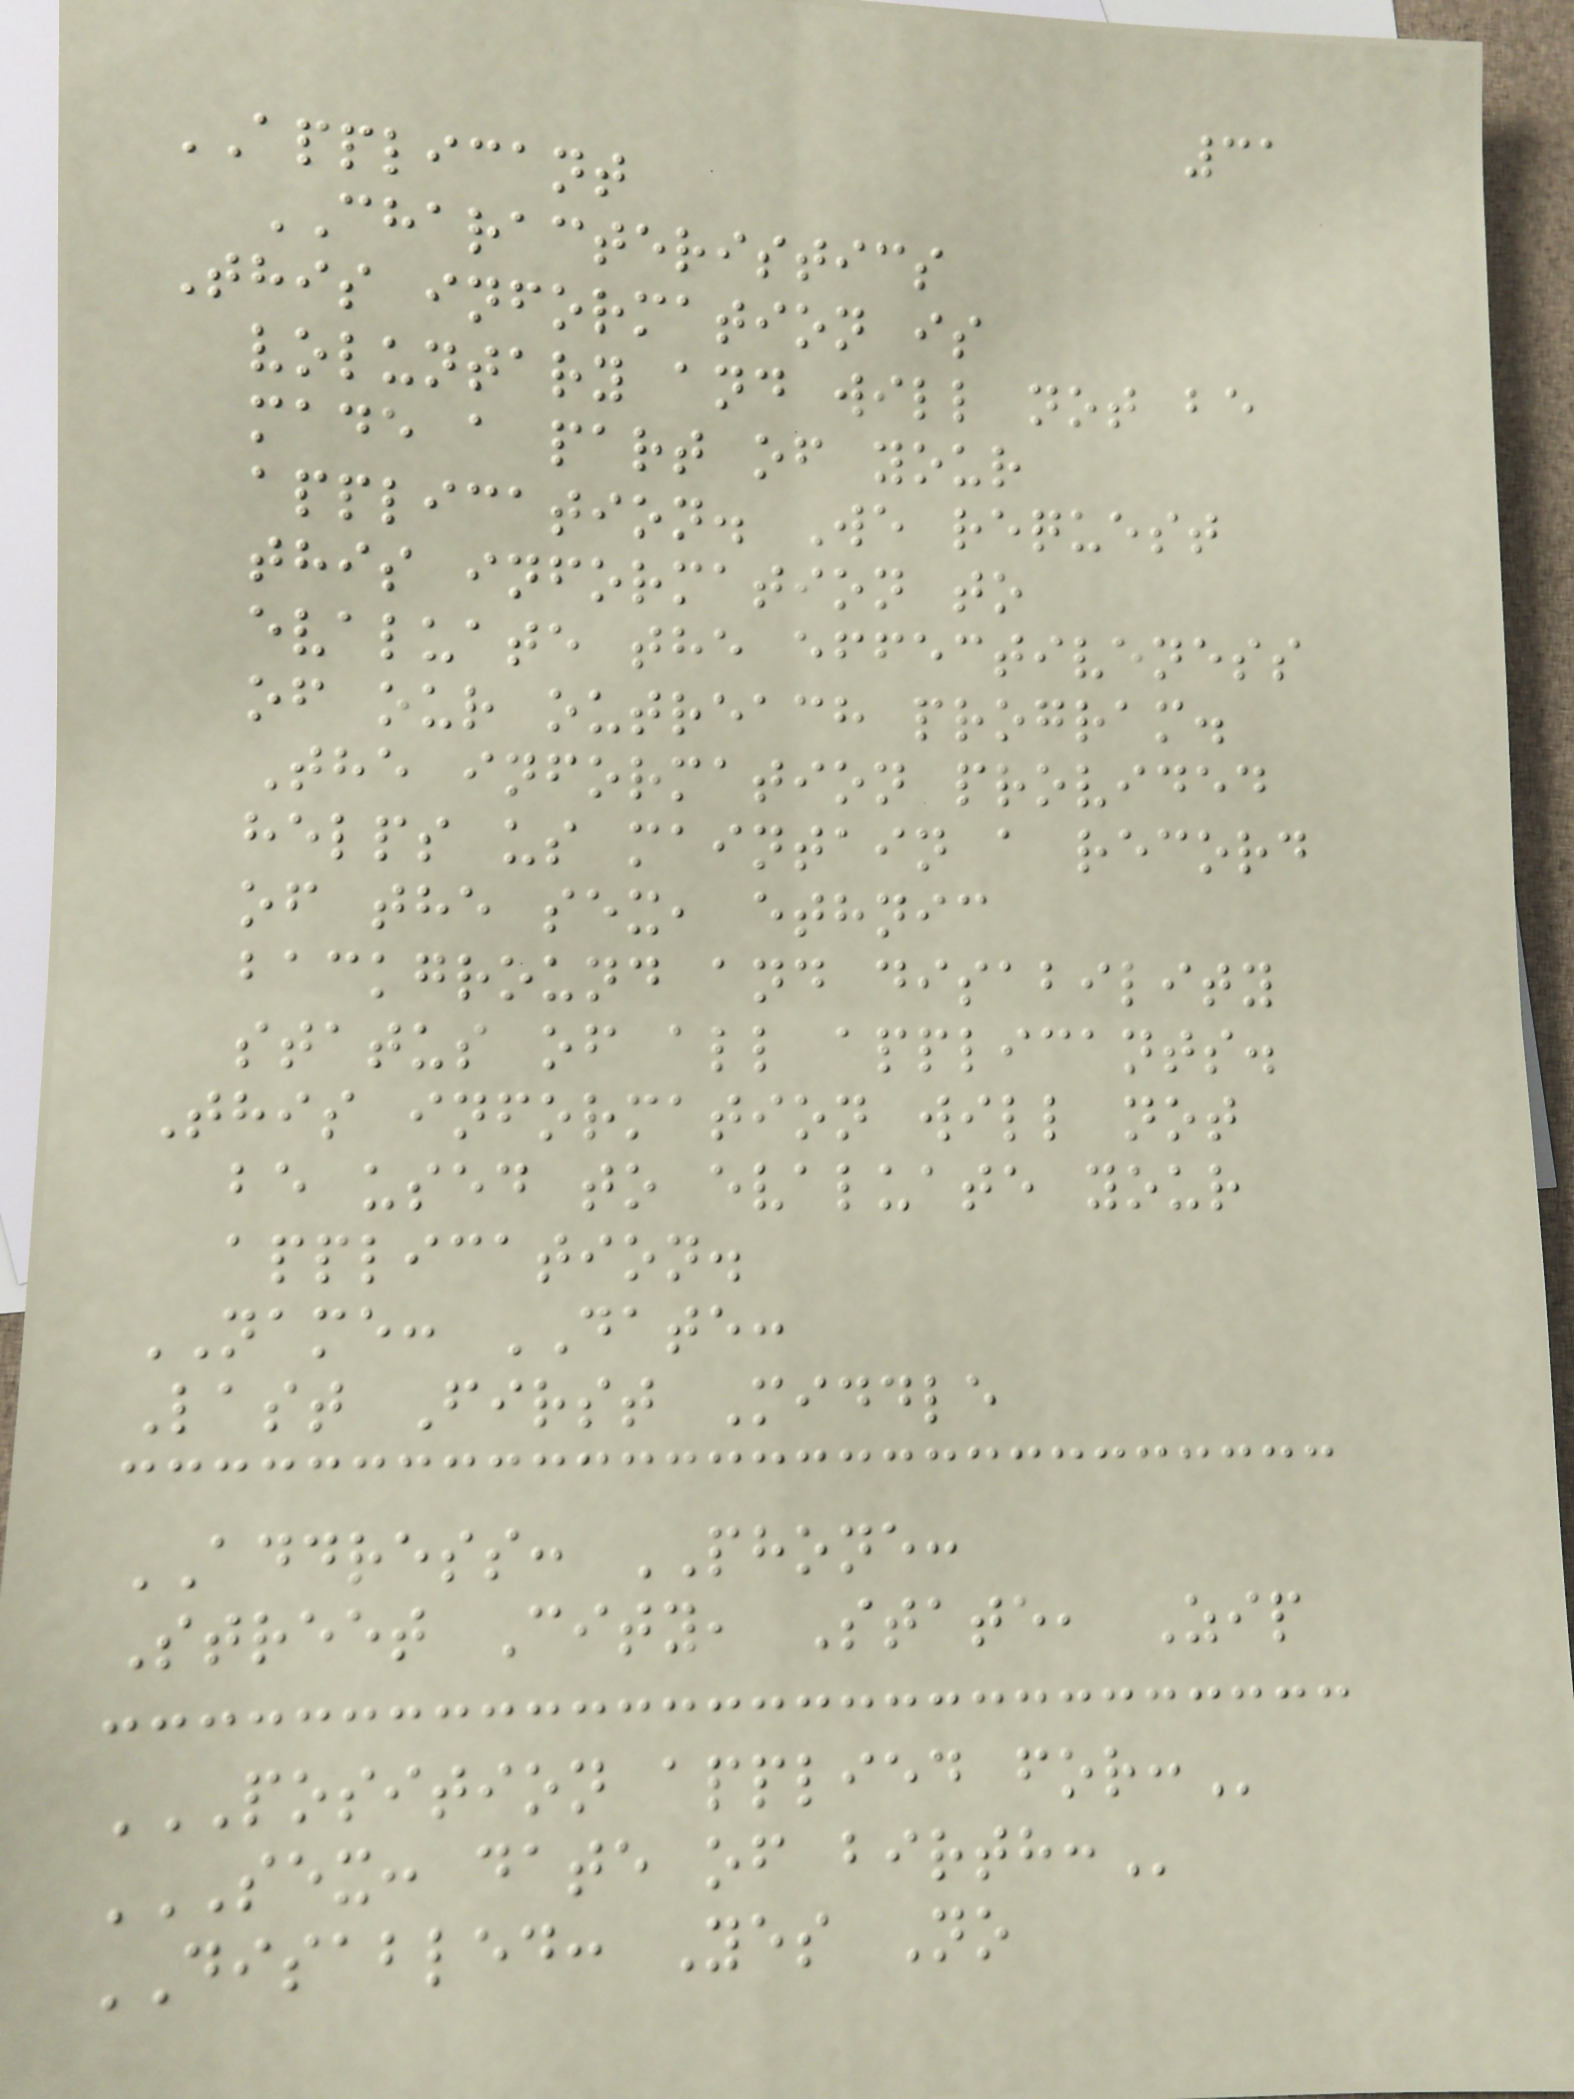31
APPLICANT
CHARACTERISTICS
This information is
voluntary and will not be
made a part of your
application. We request
this information to
evaluate the effectiveness
of our outreach program.
The information provided
helps us maintain a record
of the sex, ethnic
background and disability
status of all applicants.
This information will not
be used to evaluate your
application.
NAME: DATE:
Last First Middle
ADDRESS: PHONE:
Street City, State, Zip
POSITION APPLIED FOR:
SEX: DATE OF BIRTH:
DISABLED: Yes No
